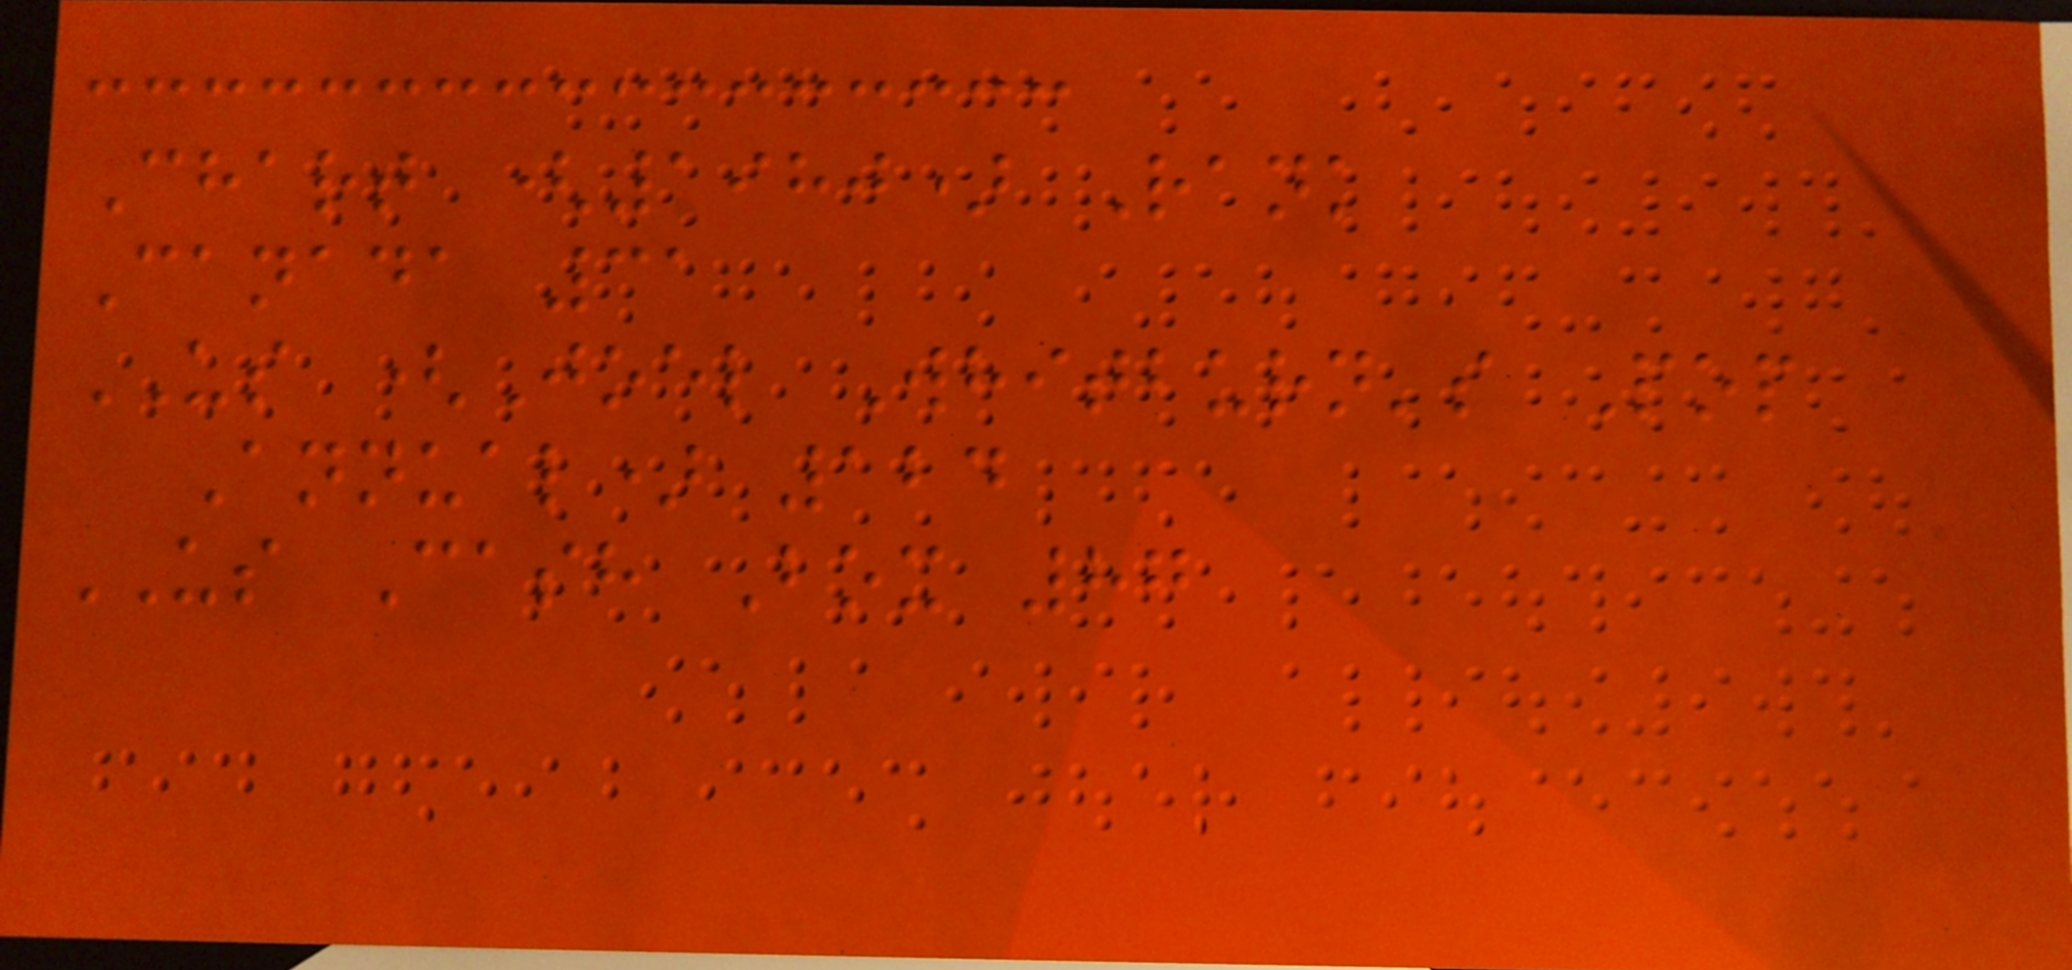Chart (1980) Rank
Canada 31
US (Joel Whitburn's Pop
Annual) 124
US Cash Box 87
